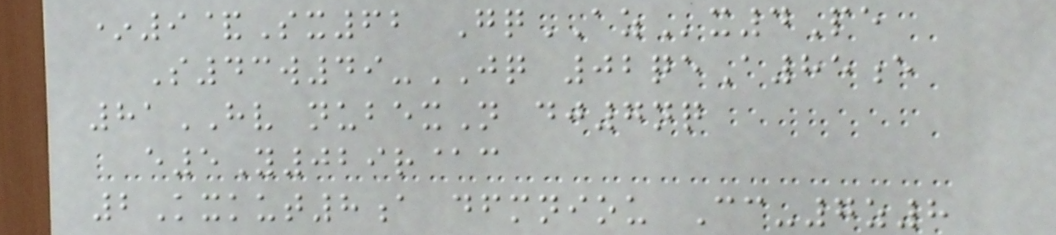*9&Sx62 GqAZx4Pe
S43w49-JQ 02qeA85e
81HV nubexN dj7nq
e5Y029r@c
2Kxkut8a dfmniou Cc-7z8
